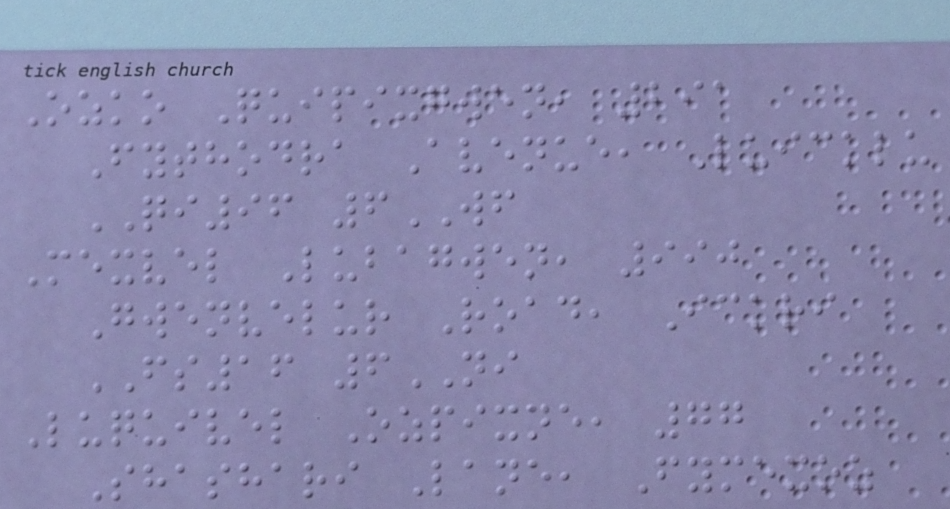Ozko Quipixgwen, 291
Fythodra Avenue, Luicklu
QI96 6WF
Mexvel Lubagwen, 990
Gwenvelur Road, Ickri
FS16 6NI
Luquivel Ozpixne, 77
Shashari Lane, Fymexoz
